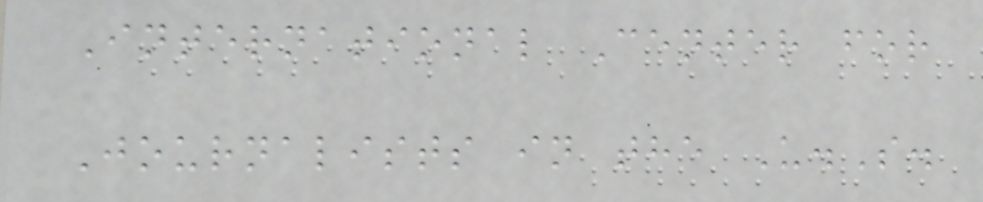International Center for
Journalists in the U.S.
